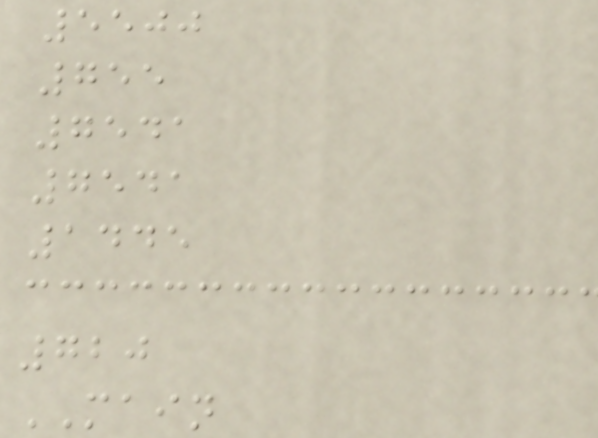5500
755
7541
7541
1445
720
MAIN
